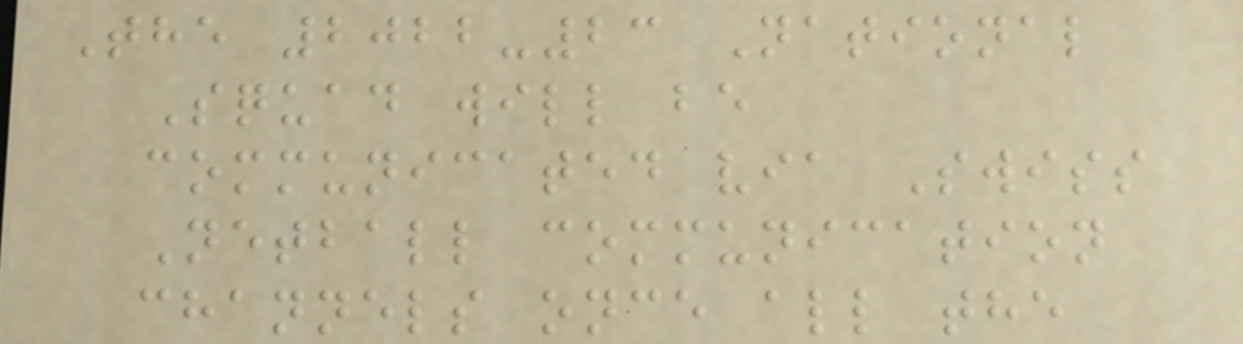The 2022-23 National
Squad will be
communicated via Swiss
Netball communication
channels once all the
